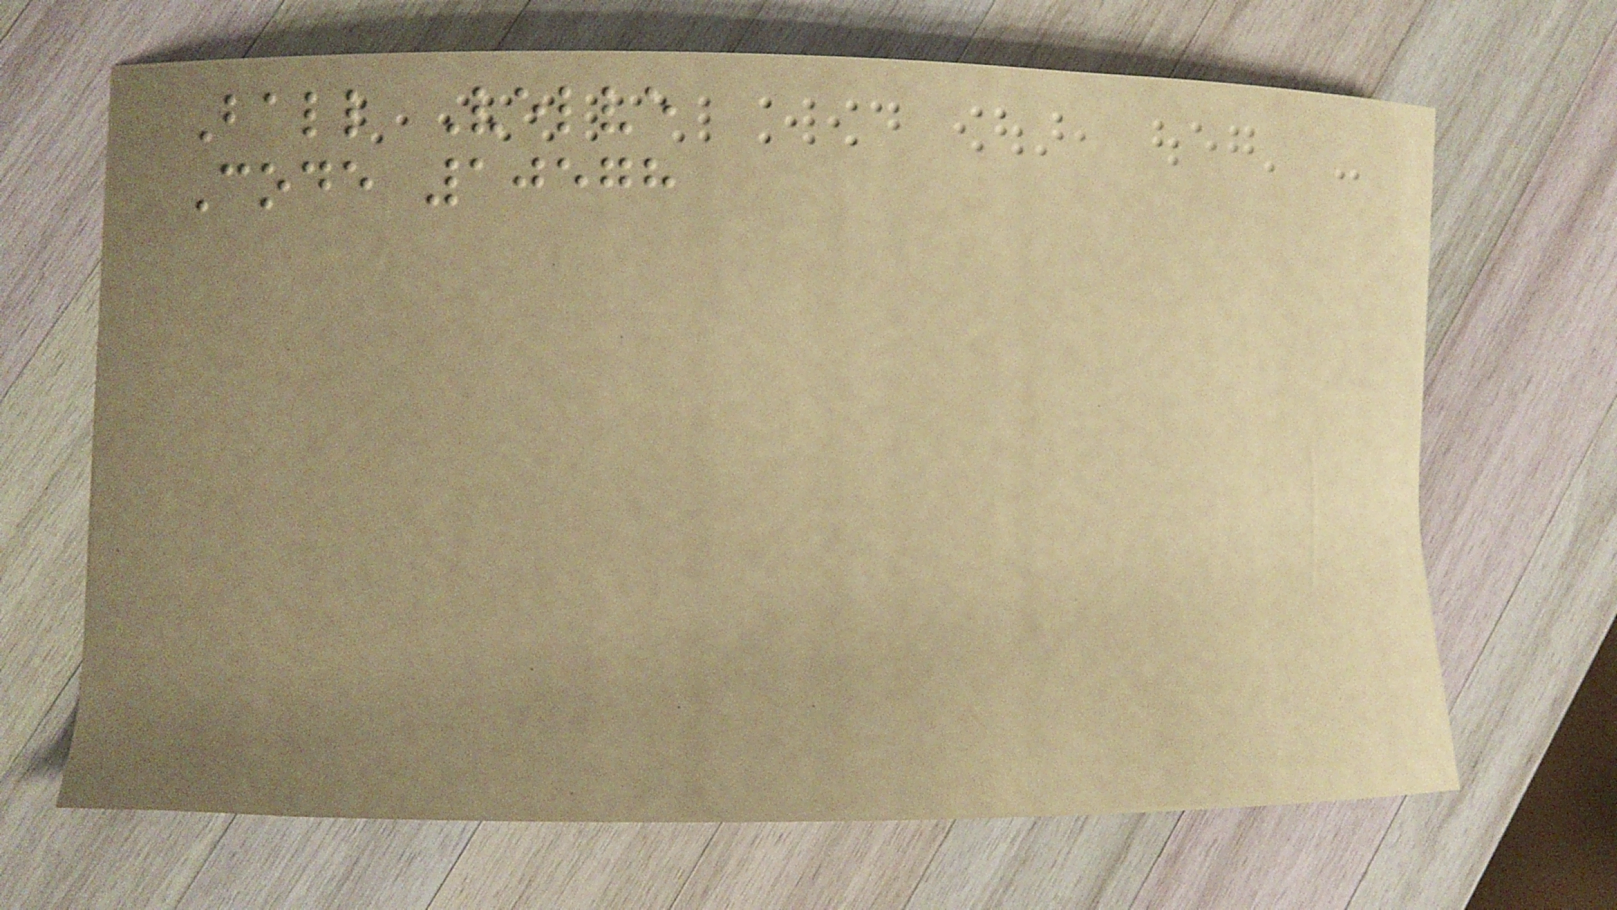Ball Velve
Code 10578
